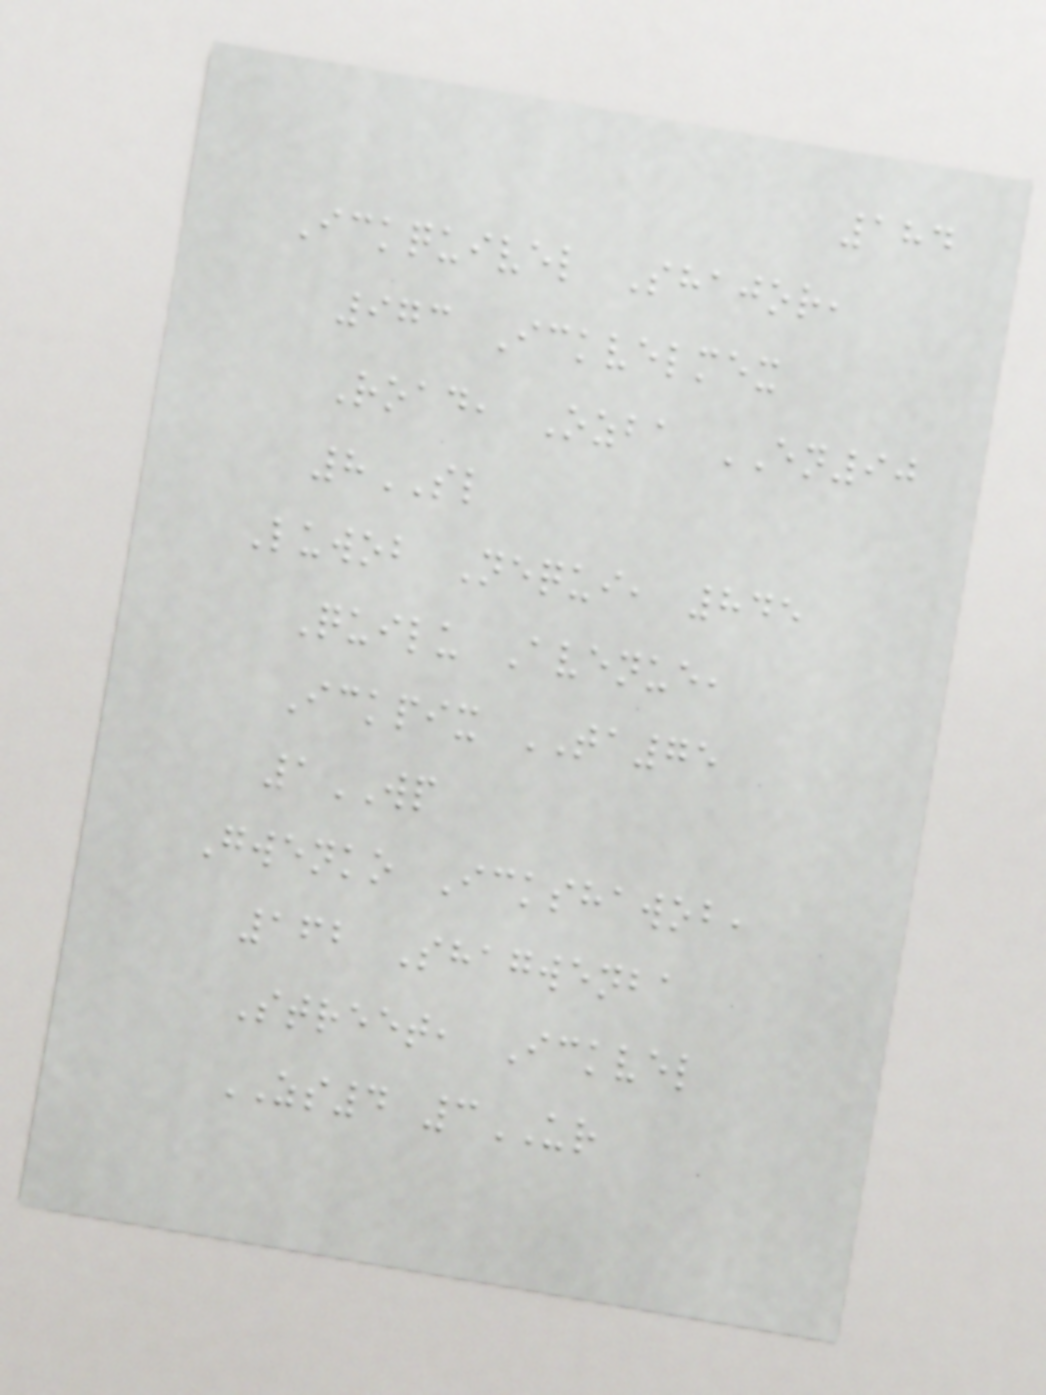184
Ickquivel Shajor,
973 Ickvelmex
Road, Ozba EN90
8SL
Luwob Nequi, 845
Quilu Avenue,
Ickpix TA75
1WP
Gwenko Ickshawob,
162 Shagwenba
Street, Ickvel
ZS4 3UR
